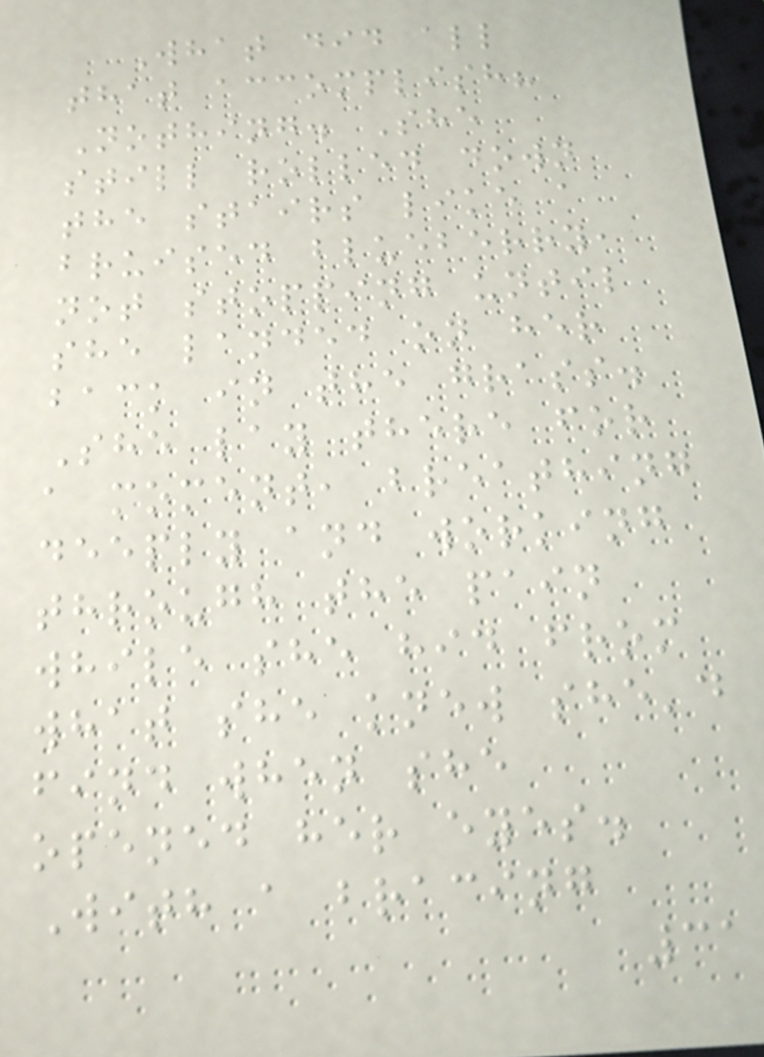What did all
that accomplish?
Nothing. She
still rolled down
the stairs like a
bruised blueberry,
not stopping until
she landed on her
back in the grass.
She lay there for
a moment, breathing
deeply and working
through the pain
while she hid from
what she knew she'd
find when she
opened her eyes.
With a bracing
31
